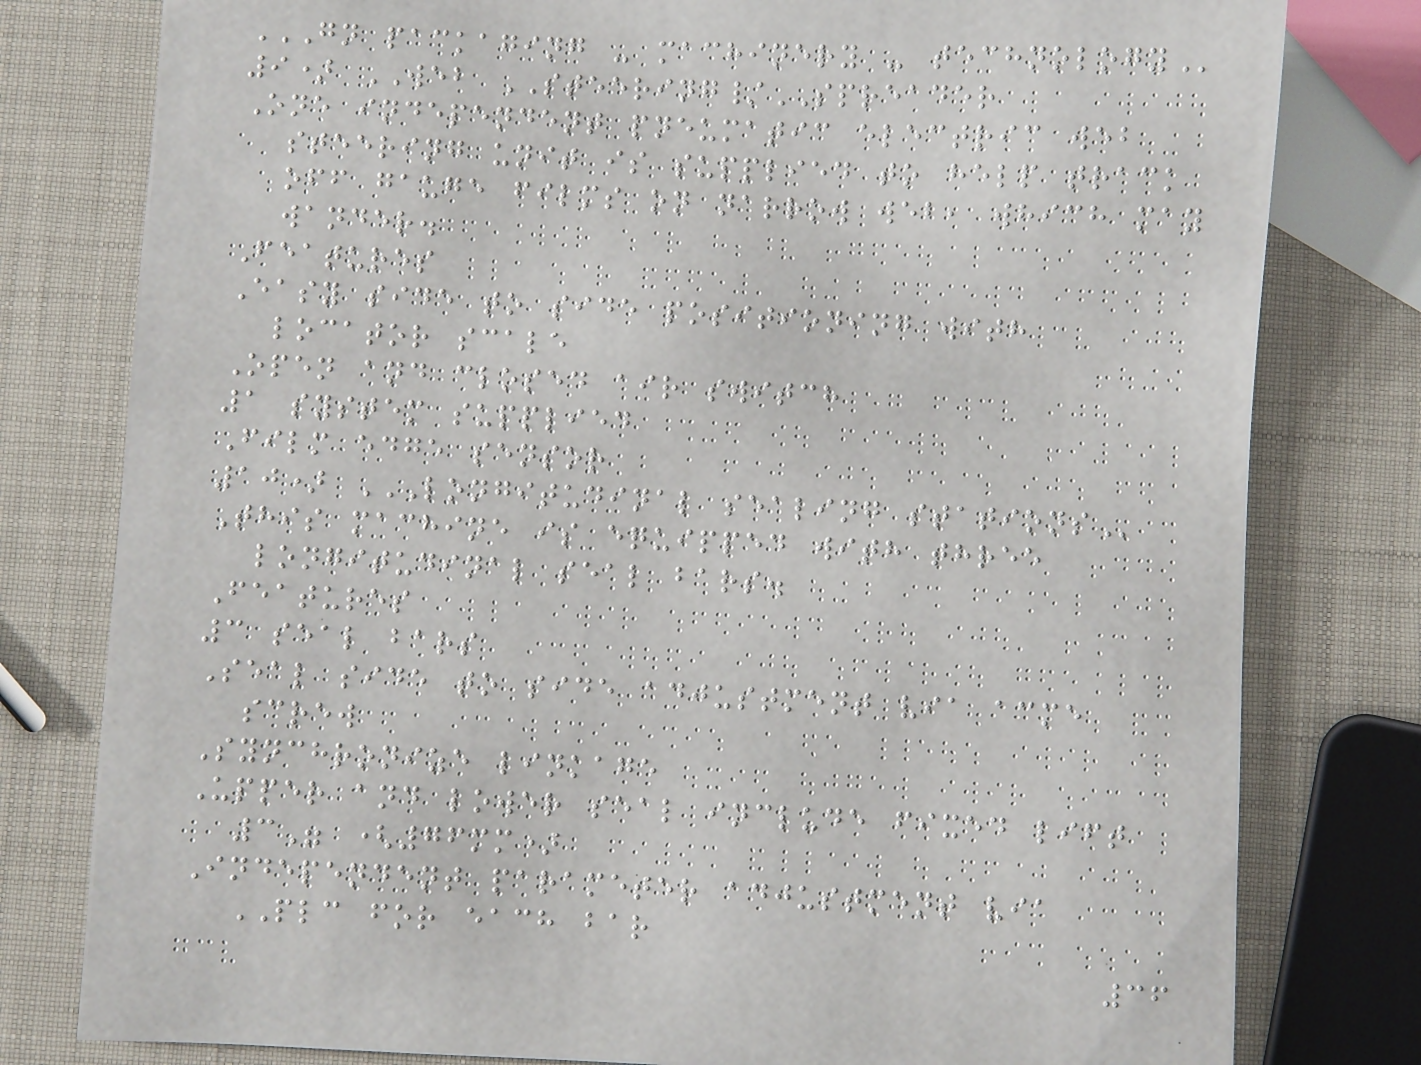GN PACKAGING - MACHINERY - TECHNOLOGY
9) WEB STEERING/SPREADER
One independent pneumatic electric web
steering unit is supplied to help track
off gauge films on narrow web, which may
wander.
Features
Easy side to side positioning with
locator scale
Open and closed air switch
1 system supplied
Film edge sensor
10) LONGITUDINAL SEALING STATIONS
This machine is equipped with three
longitudinal seal bars.
Features
3 seal bars
Seal side to side adjustment via acme
screw
Synchronize linkage
Upper and lower seal include fixed lift
3" (76mm)
Independent parameter adjustment via
PLC for each bar
36
